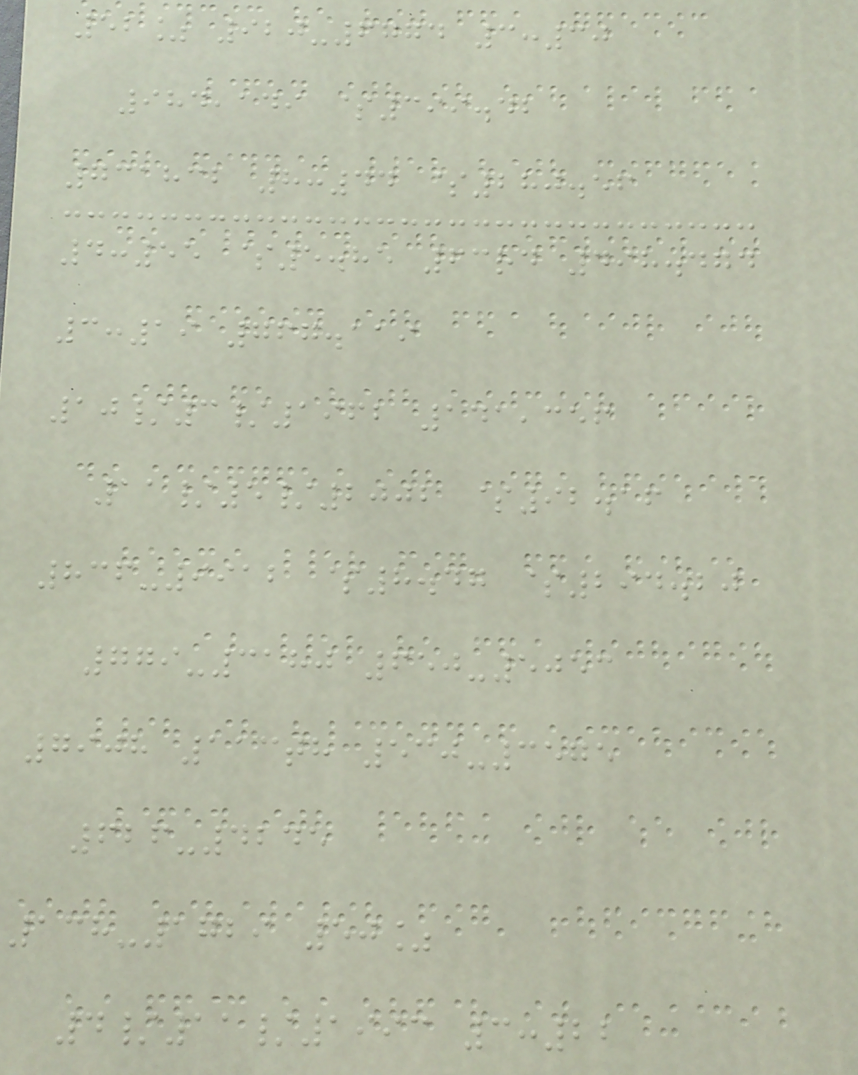52% 920-6774 3:30
984,149 $399.42
731832 8:44 $280.56
4:55 $5.85 63rd 498.474
3:19 767.119
10/3/1962 141,356
11/5/2002 $92.16
836-9912 $8.47 $294.20
779-3180 650-5053
7908 113th 530-3575
626-4245
138-1729 50%
4/11/1993 3:22
